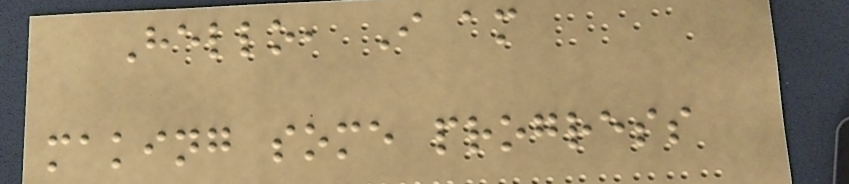Hello, I am
making some progress
